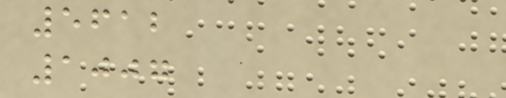5612
1007
